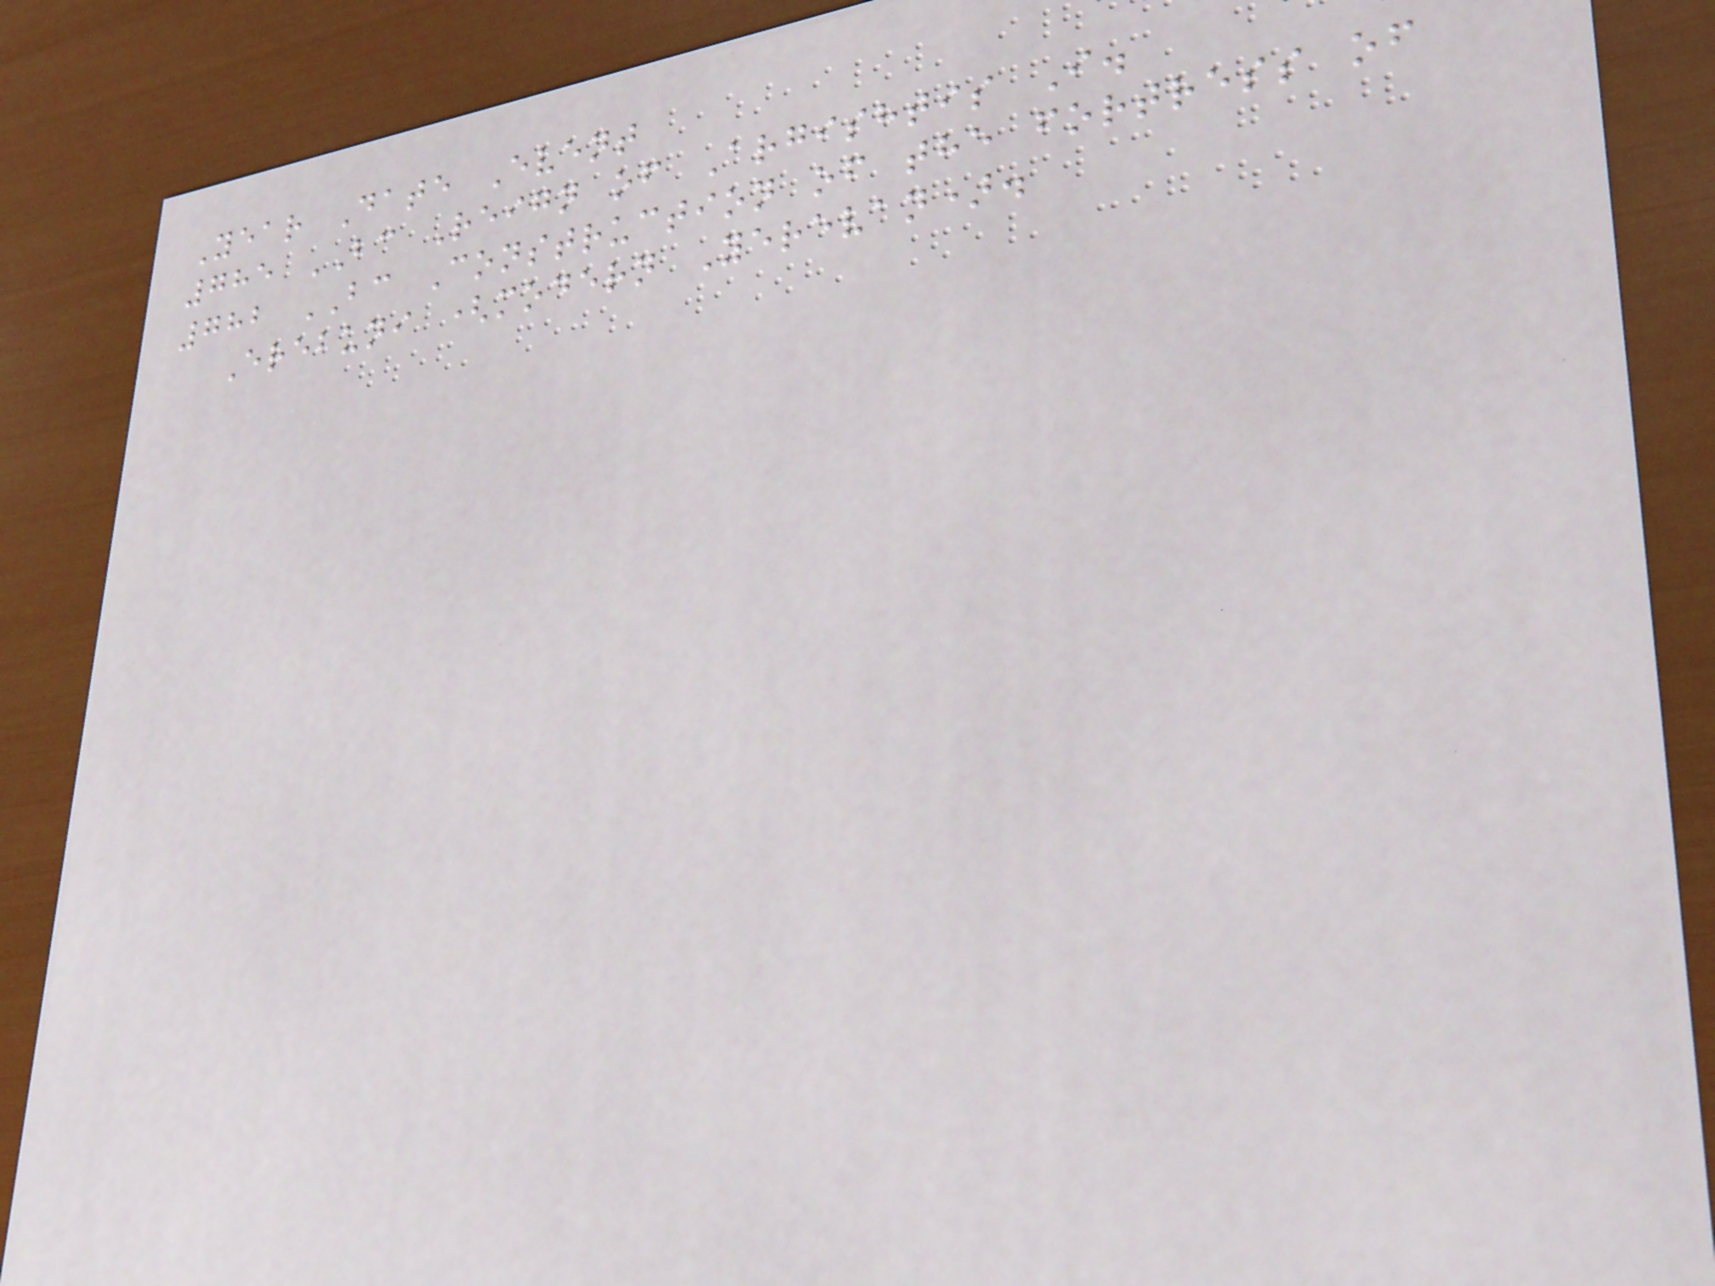Year Date Event
785 BC Reign of Argishtis I.
782 BC Construction of the fortress of
Erebuni (modern Yerevan).
